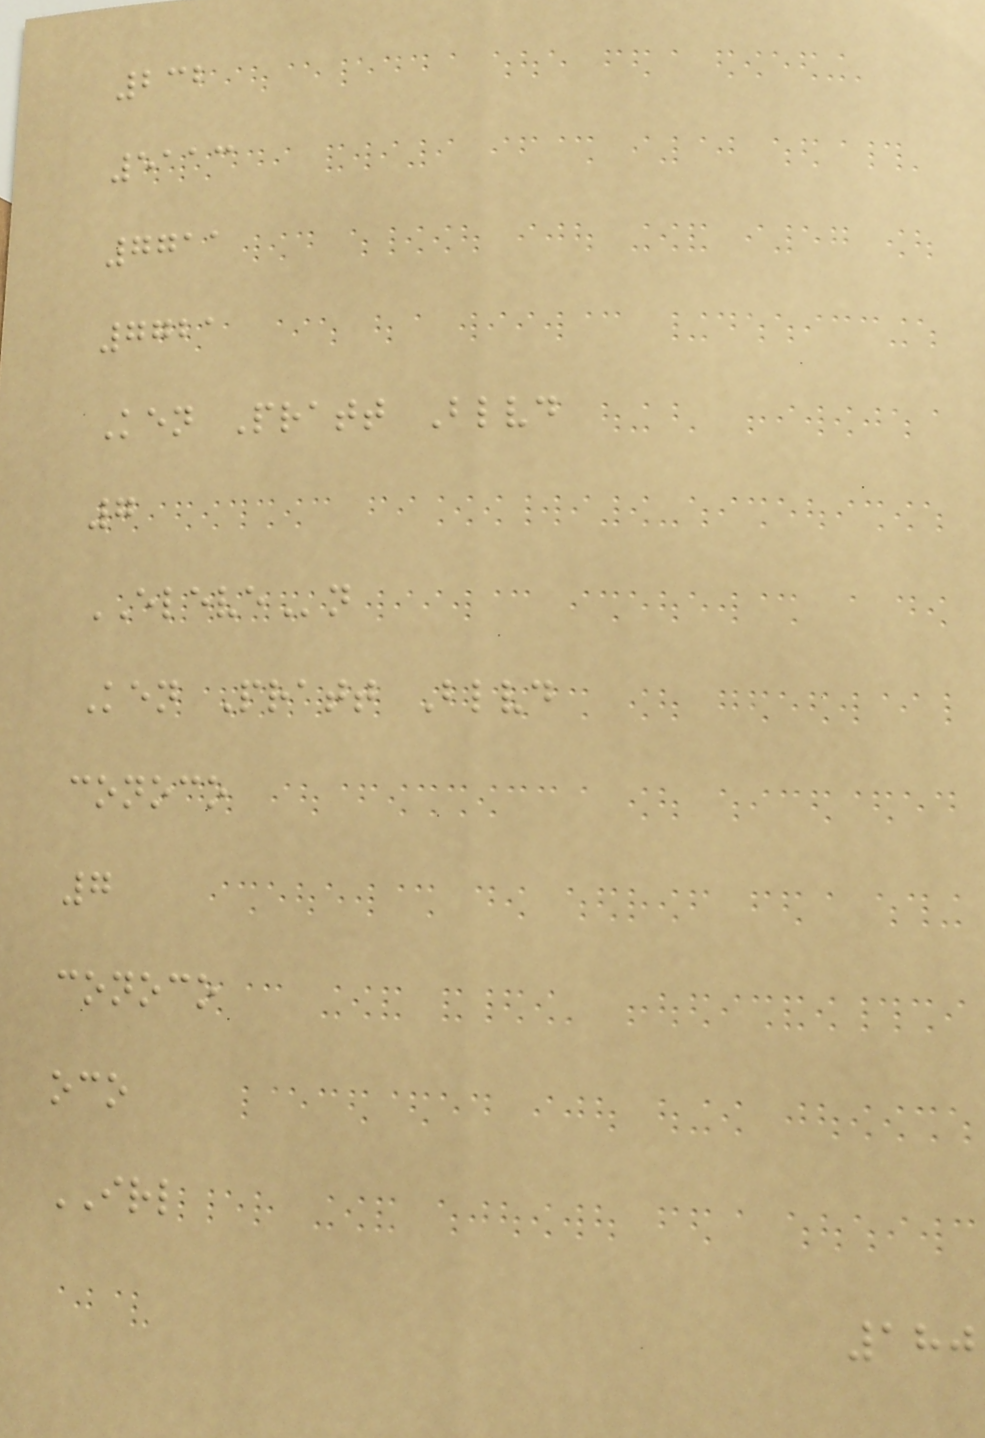232
5113
7711
7721
Ken Pratt Blvd
7
ELEVEn
Ken Pratt Blvd
conoco
7
conoco
oco
IRL
180
